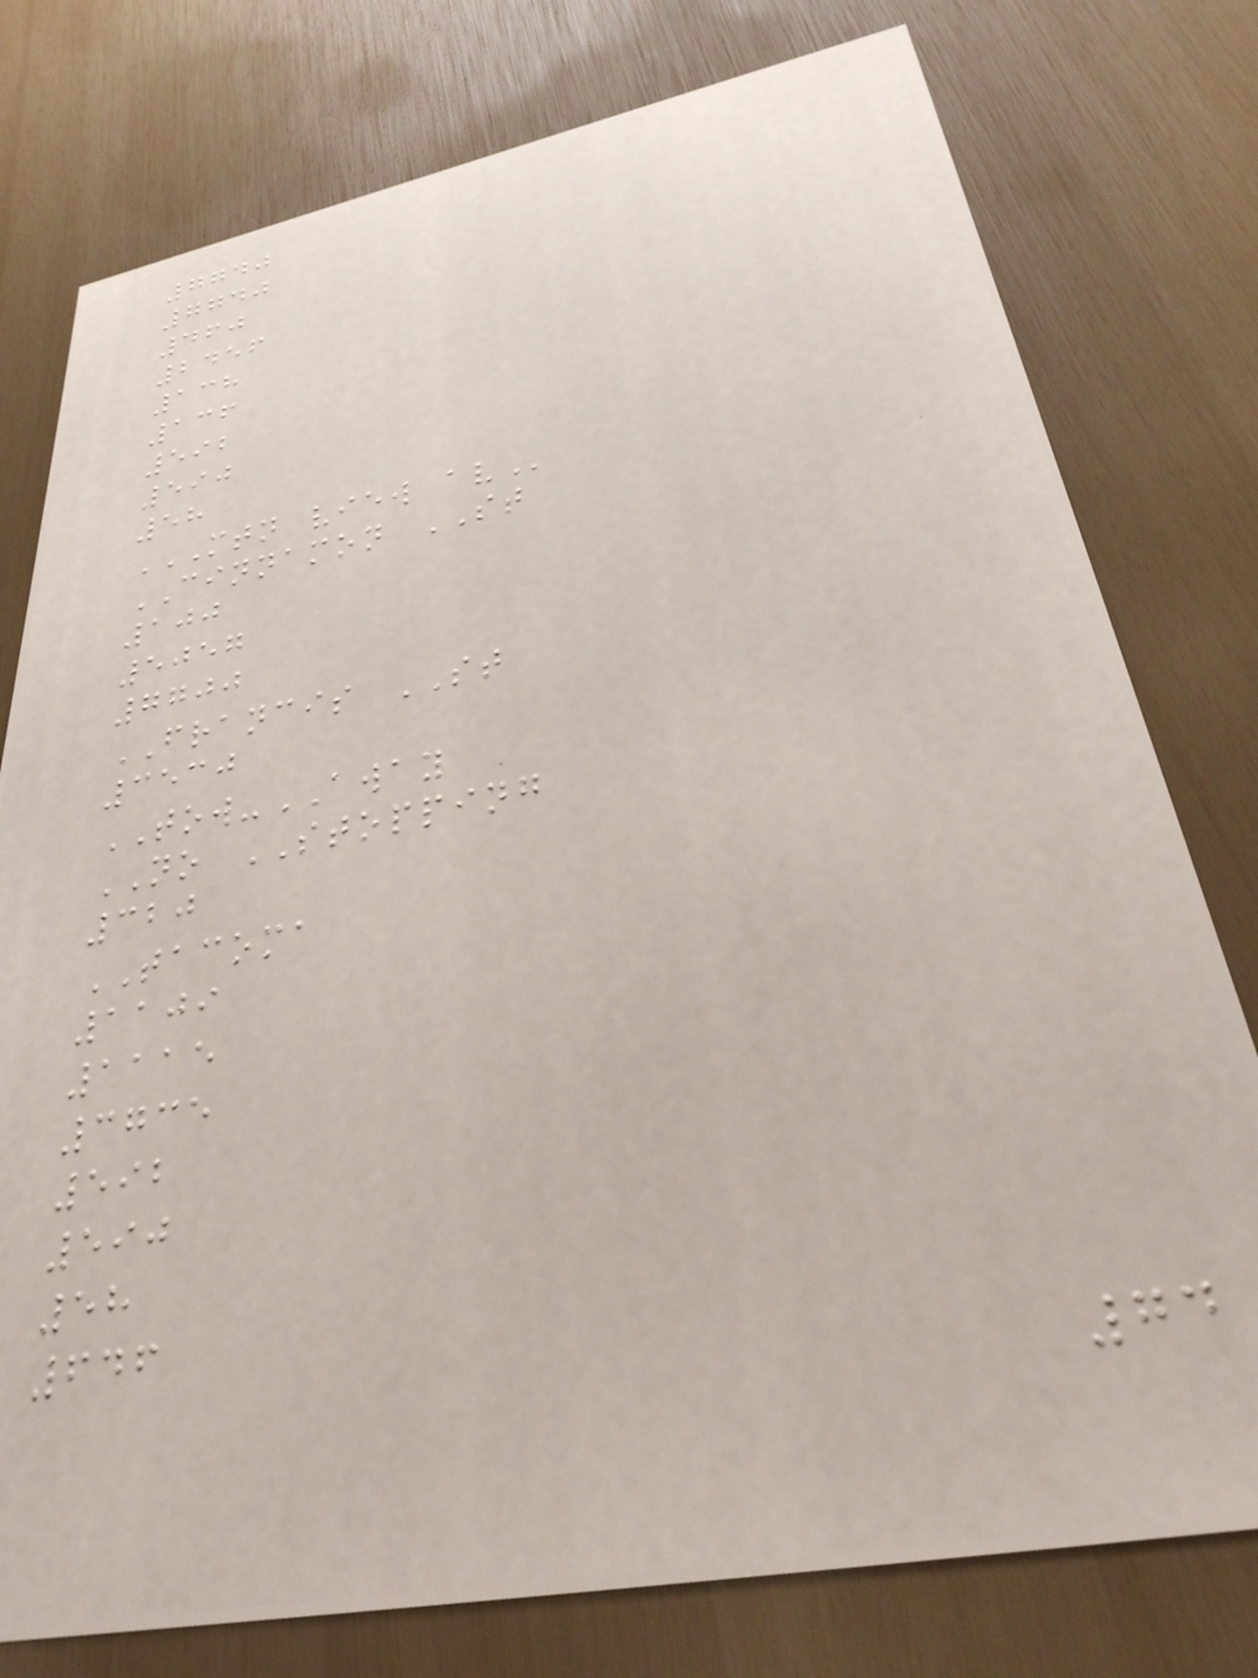7740
7740
460
2456
138
136
592
590
58
MTN VIEW AV
CINNAMON ST
100
5057
7700
FRANCIS ST
3530
TOW-AWAY
NO STOPPING
320
TACOMA
1109
1115
3735
592
590
58
646
74
